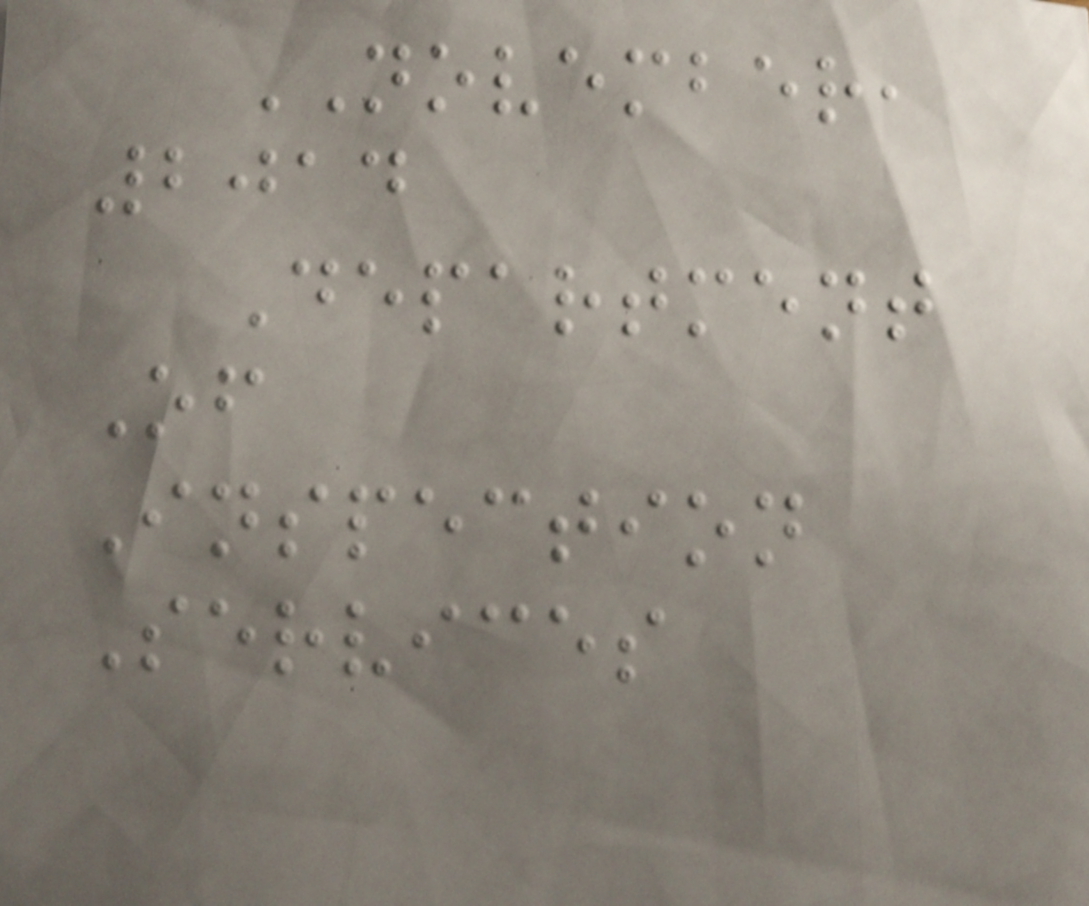NOVEMBER,
2014
Department
Of
Inspection
Services
